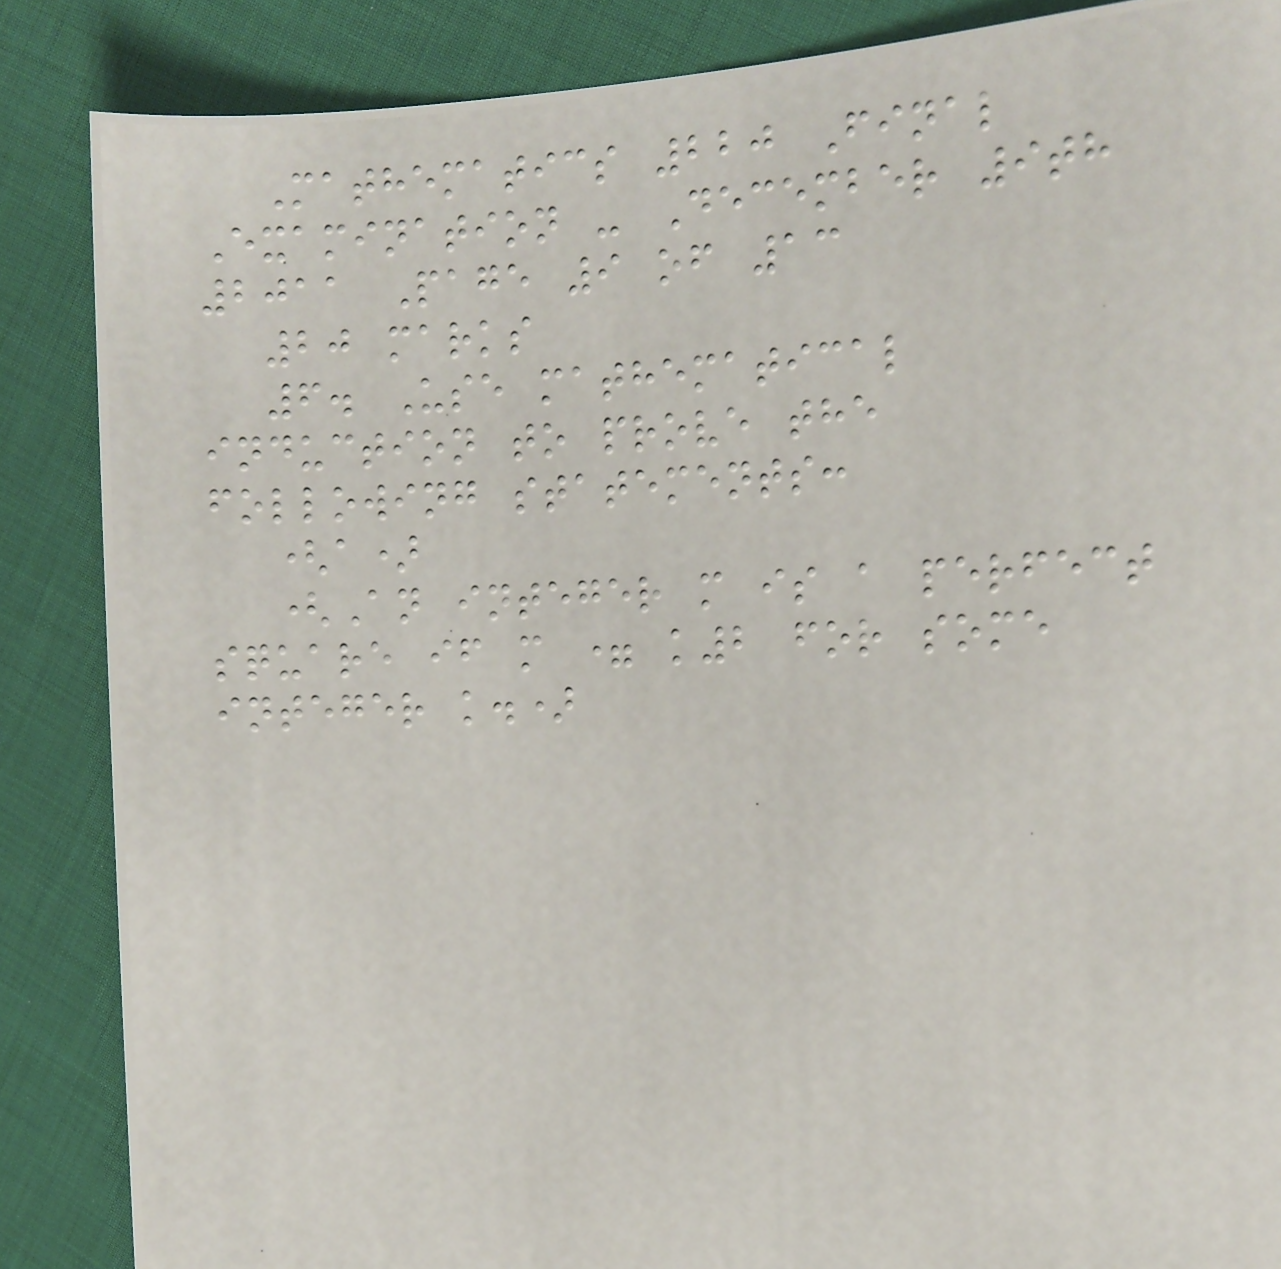Mathematics 220 Final
Examination - December 9th
2011 Page 9 of 13
20 marks
6. Use mathematical
induction to prove the
following statements:
(a)
(An integer m is a perfect
square if m = k2 for some
integer k.)
